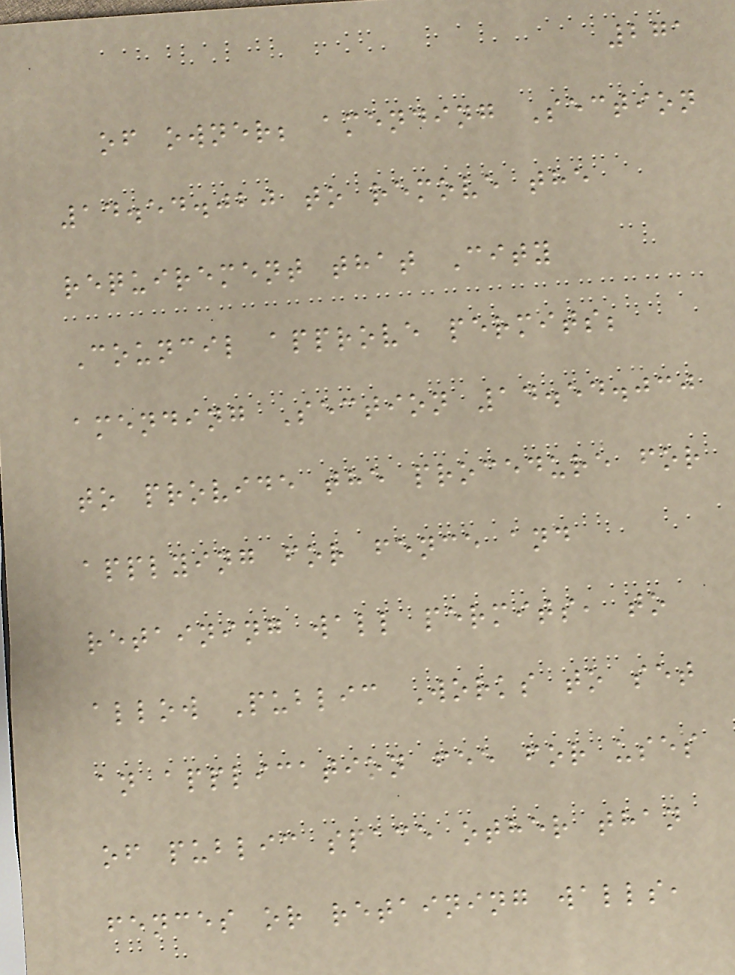271
of owner; amending Section
14.54.020 to remove the
requirement that City
Council approve permits;
amending Section 14.54.030
to provide the procedure for
applying for fence and
retaining wall permits, to
allow Public Works to set
an application fee for uses
of public space other than
fences or retaining walls,
